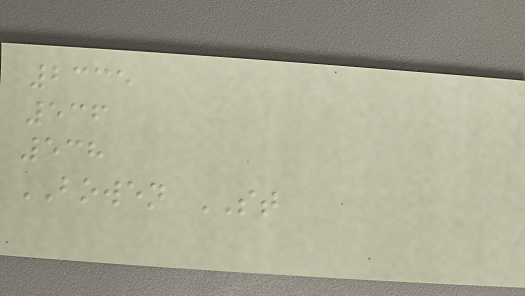2335
536
538
BOWEN ST
